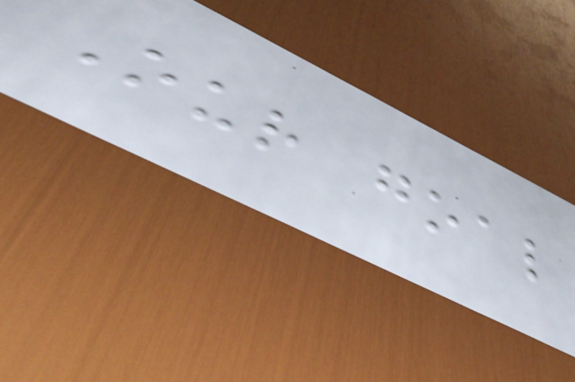Our goal
